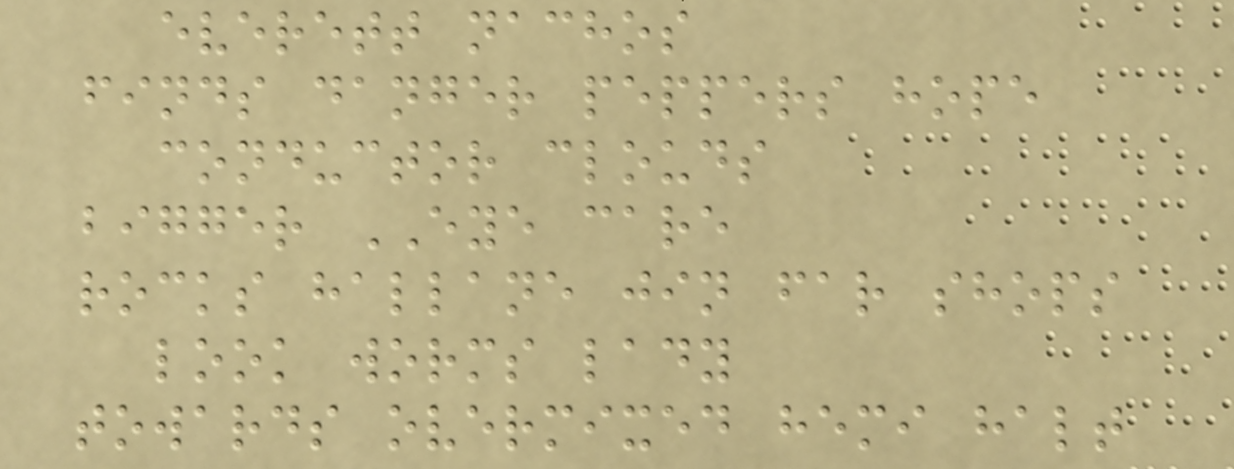everett nachos
finds danger peppers hope
conductor clouds
bigger EYE care
rocks hallane jin far shops
look worms lady
towards overmixed hemi halt
